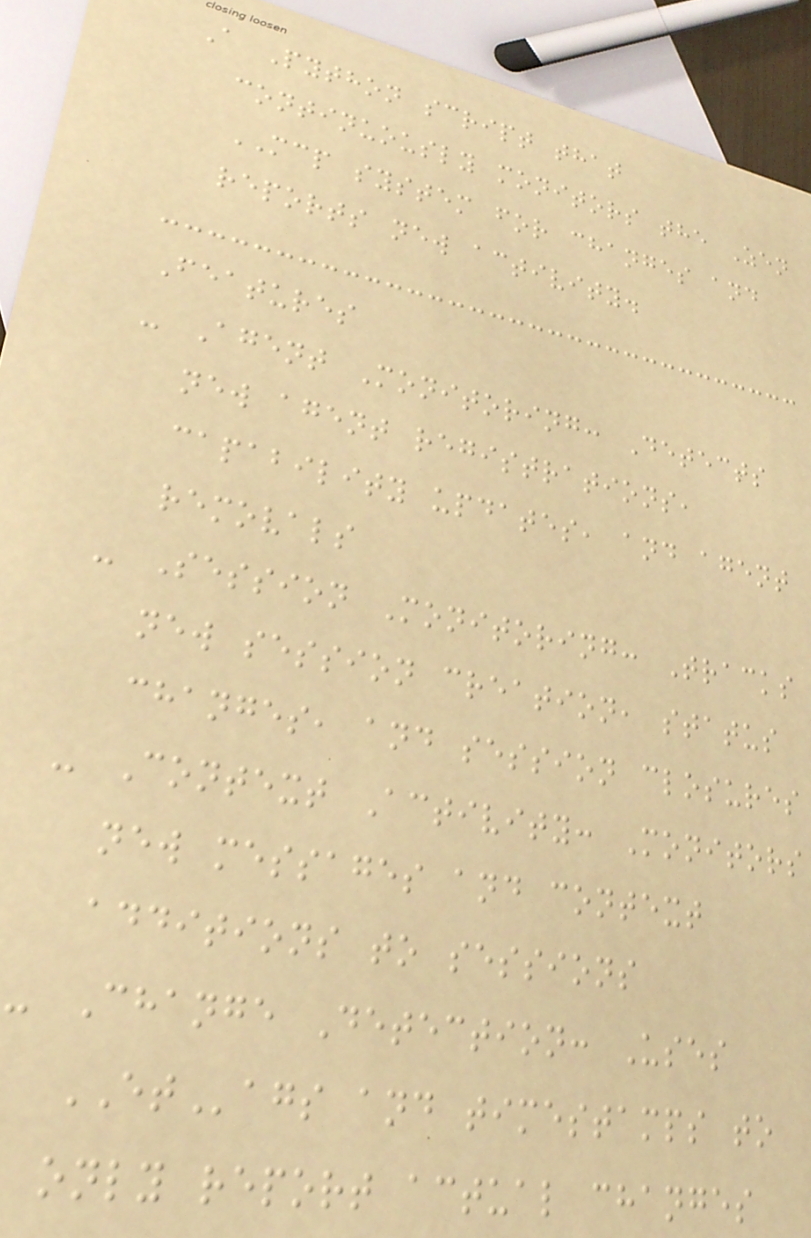A Python script that
continuously monitors the Zen
MCP system for changes and
reports new activity.
Features
- Agent Monitoring: Detects
new agent registrations,
capability updates, and agent
removals
- Session Monitoring: Tracks
new session creation, status
changes, and session closures
- Context Activity: Monitors
new messages and context
additions to sessions
- Change Detection: Uses
ETags and timestamps to
only report actual changes
